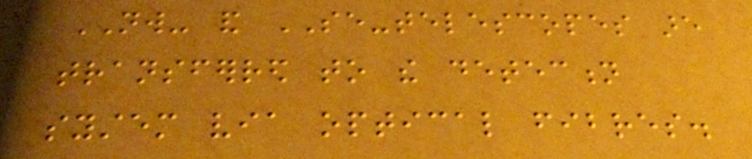NW- and SE-telescopes are
transferred to the detection
system via optical fibres.
